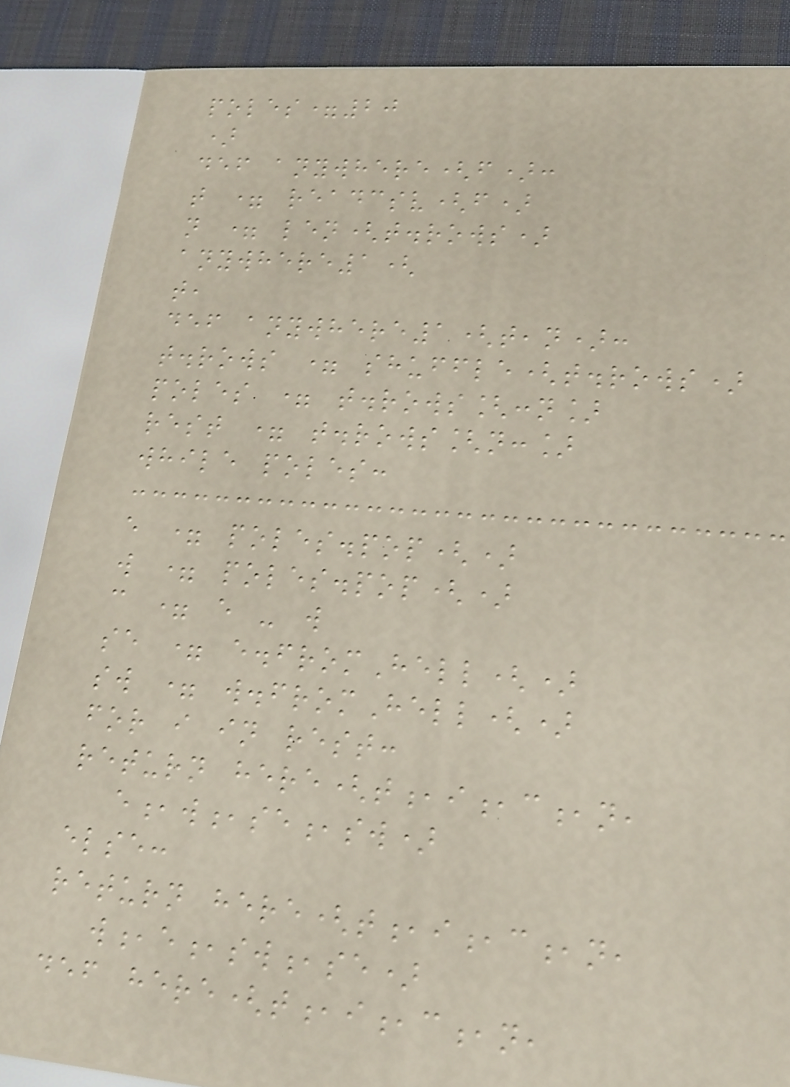poles=20
)
def anywhere(f):
t = readcsv(f)
n = len(t.rows)
anywhere1(
t,
def anywhere1(t,n):
t.rows = shuffle(t.rows)
poles = t.rows[:n]
rest = t.rows[n:]
while poles:
e = poles.pop()
w = poles.pop()
c = e - w
se = e.fromHell()
sw = w.fromHell()
for i in rest:
return here(t,i,c,n,
e,w,se,sw)
else:
return here(t,i,c,n,
w,e,sw,se)
def here(t,i,c,n,
